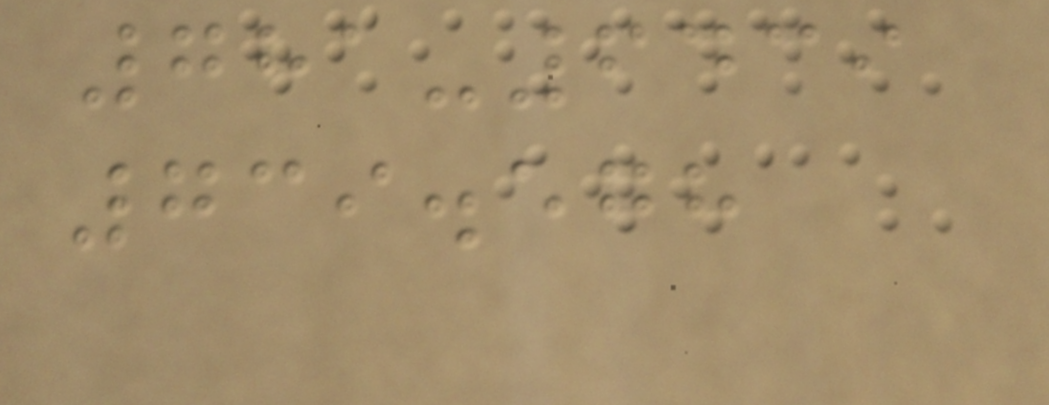781-6439
739.578
